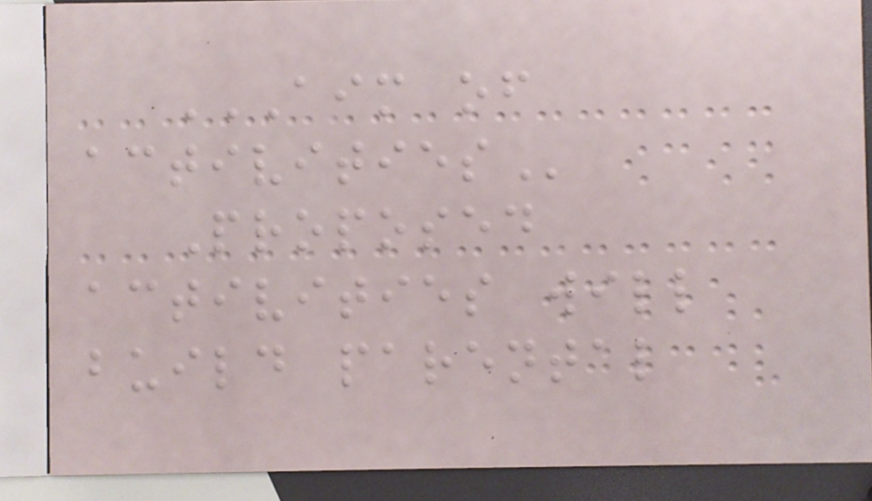AIM OF
ACTIVITIES
Proposed
activities will
build parental
